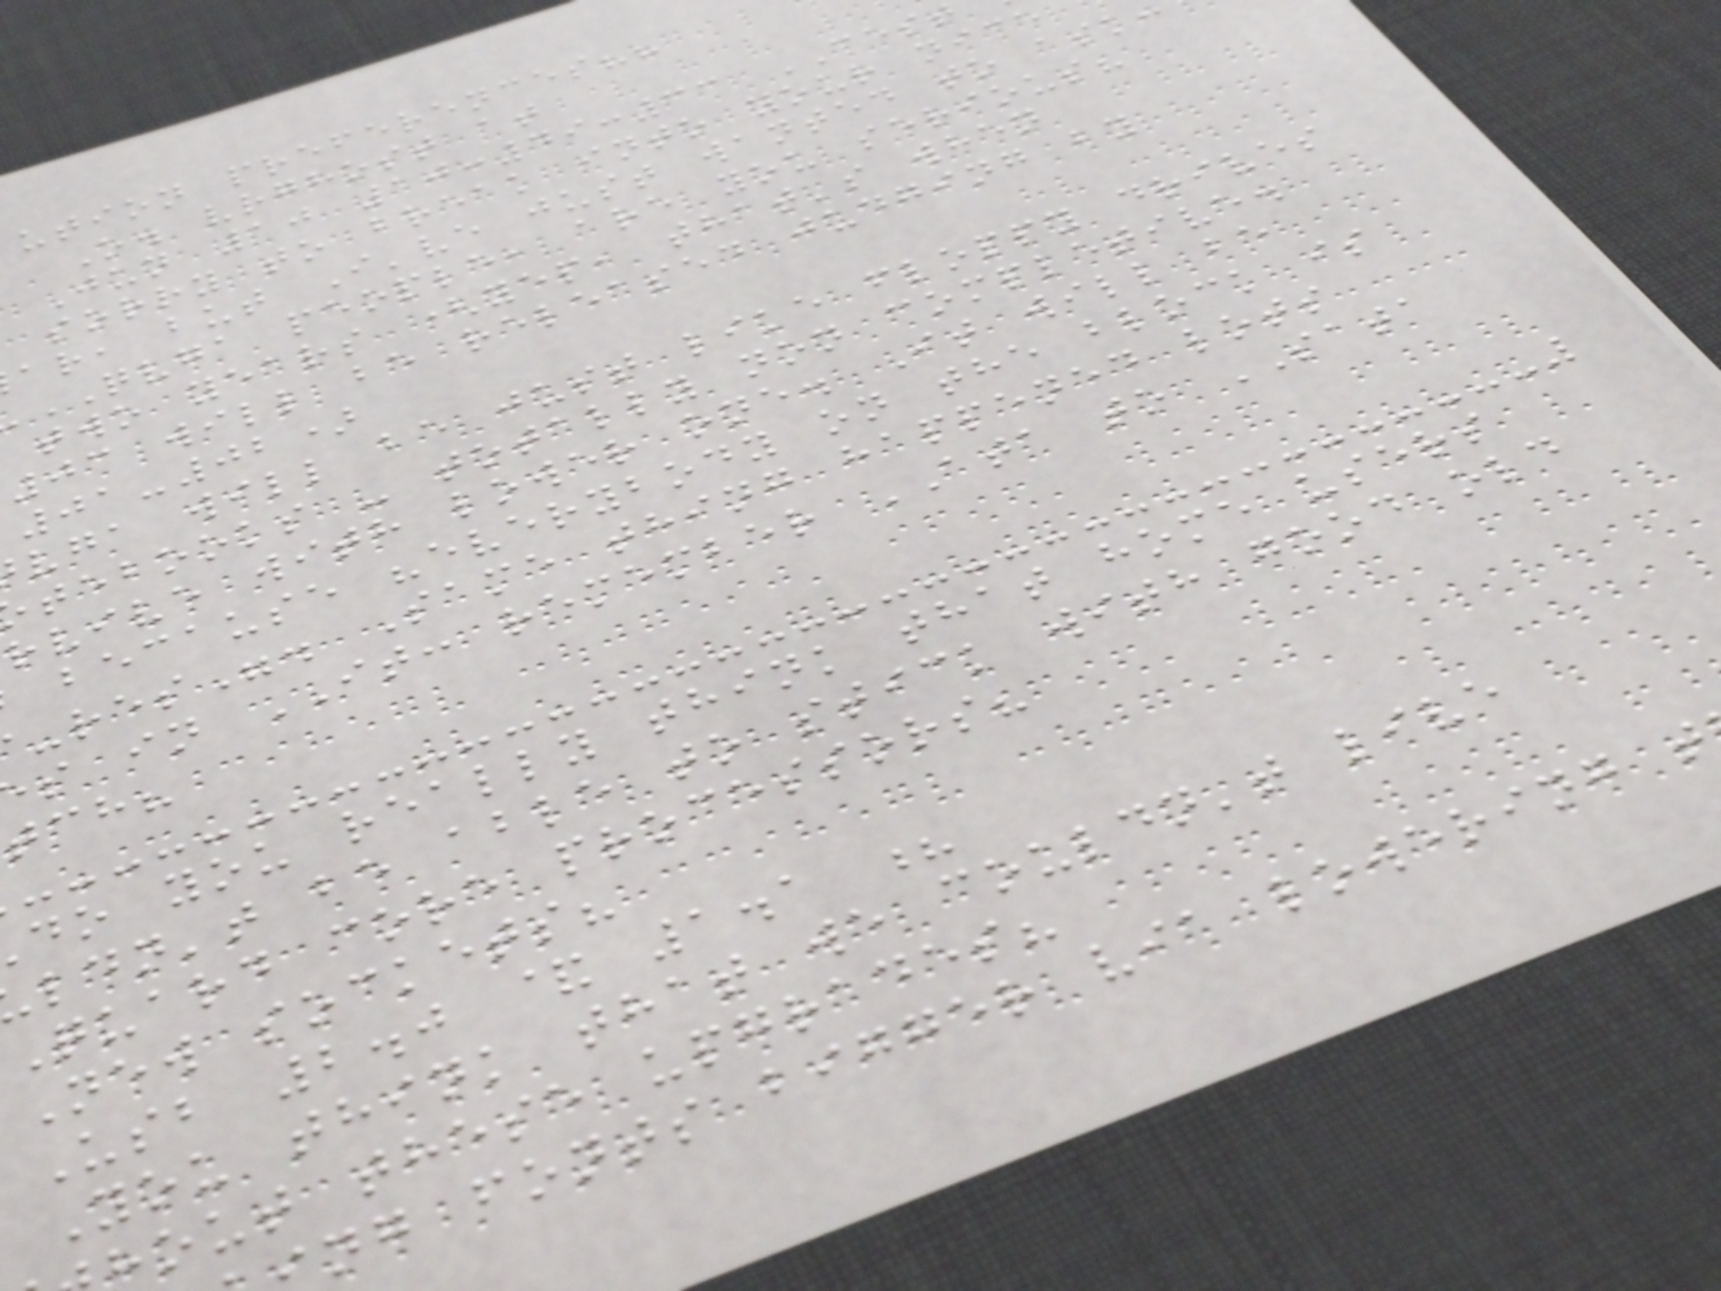ution preferences??
O. vrghost at
Jun 10 10:49:33 CEST
sorry to break into your nice
ar, but I've just wanted to ask
QVGA people, are you serious?
two years (yep, that's when
03 will be released judging by
01-02)
vga will be just like floppy drives
tebooks - totally non completive.
rvive with lower one. It will be
because "everybody on the block is
-res". Same thing happened lots
s in IT: remember ATA to SATA
tch?
do you really think that home users
ldn't be able to stick with good old
Quard core processors?
New sockets?
Usb 2.0 & 1.1 ?
You think that we couldn't live
out these upgrades?
ng fonts bigger via lowering t
